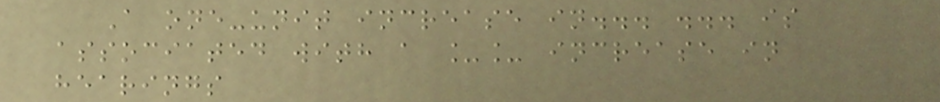A one-unit increase in... ... is
associated with a __ increase in
hearings
